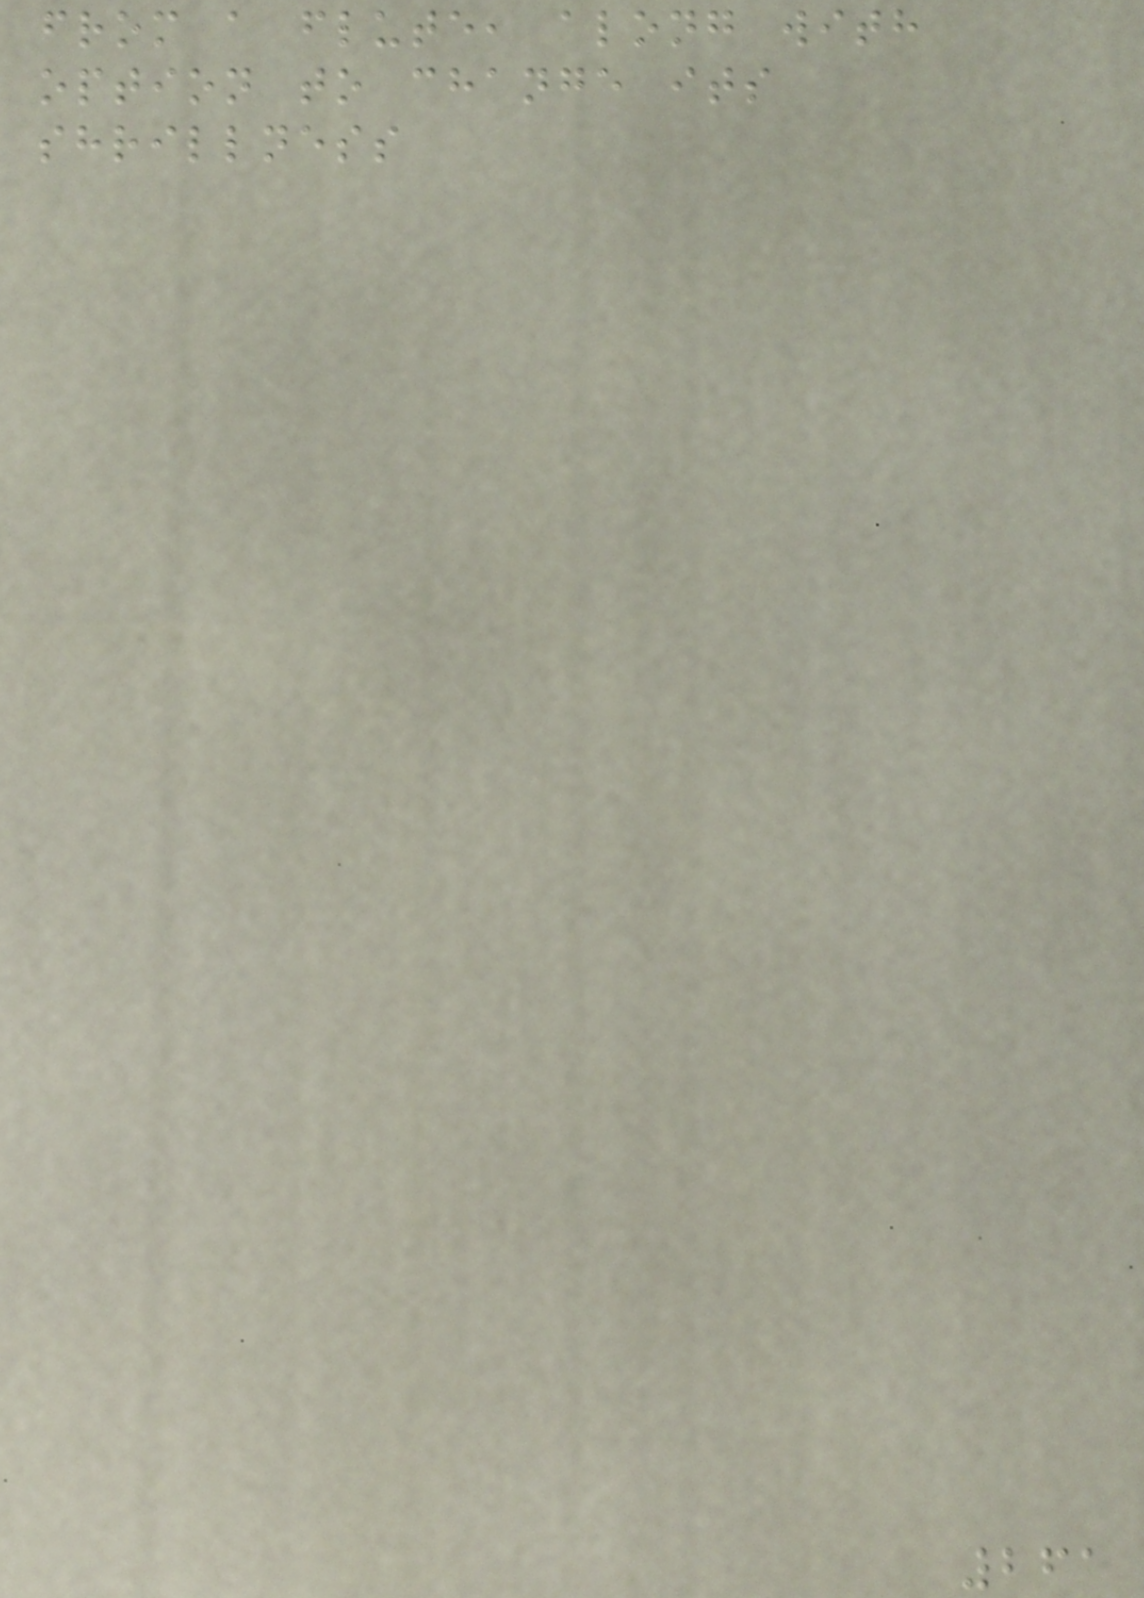from a flute, along with
option to change its
shrillness
261
